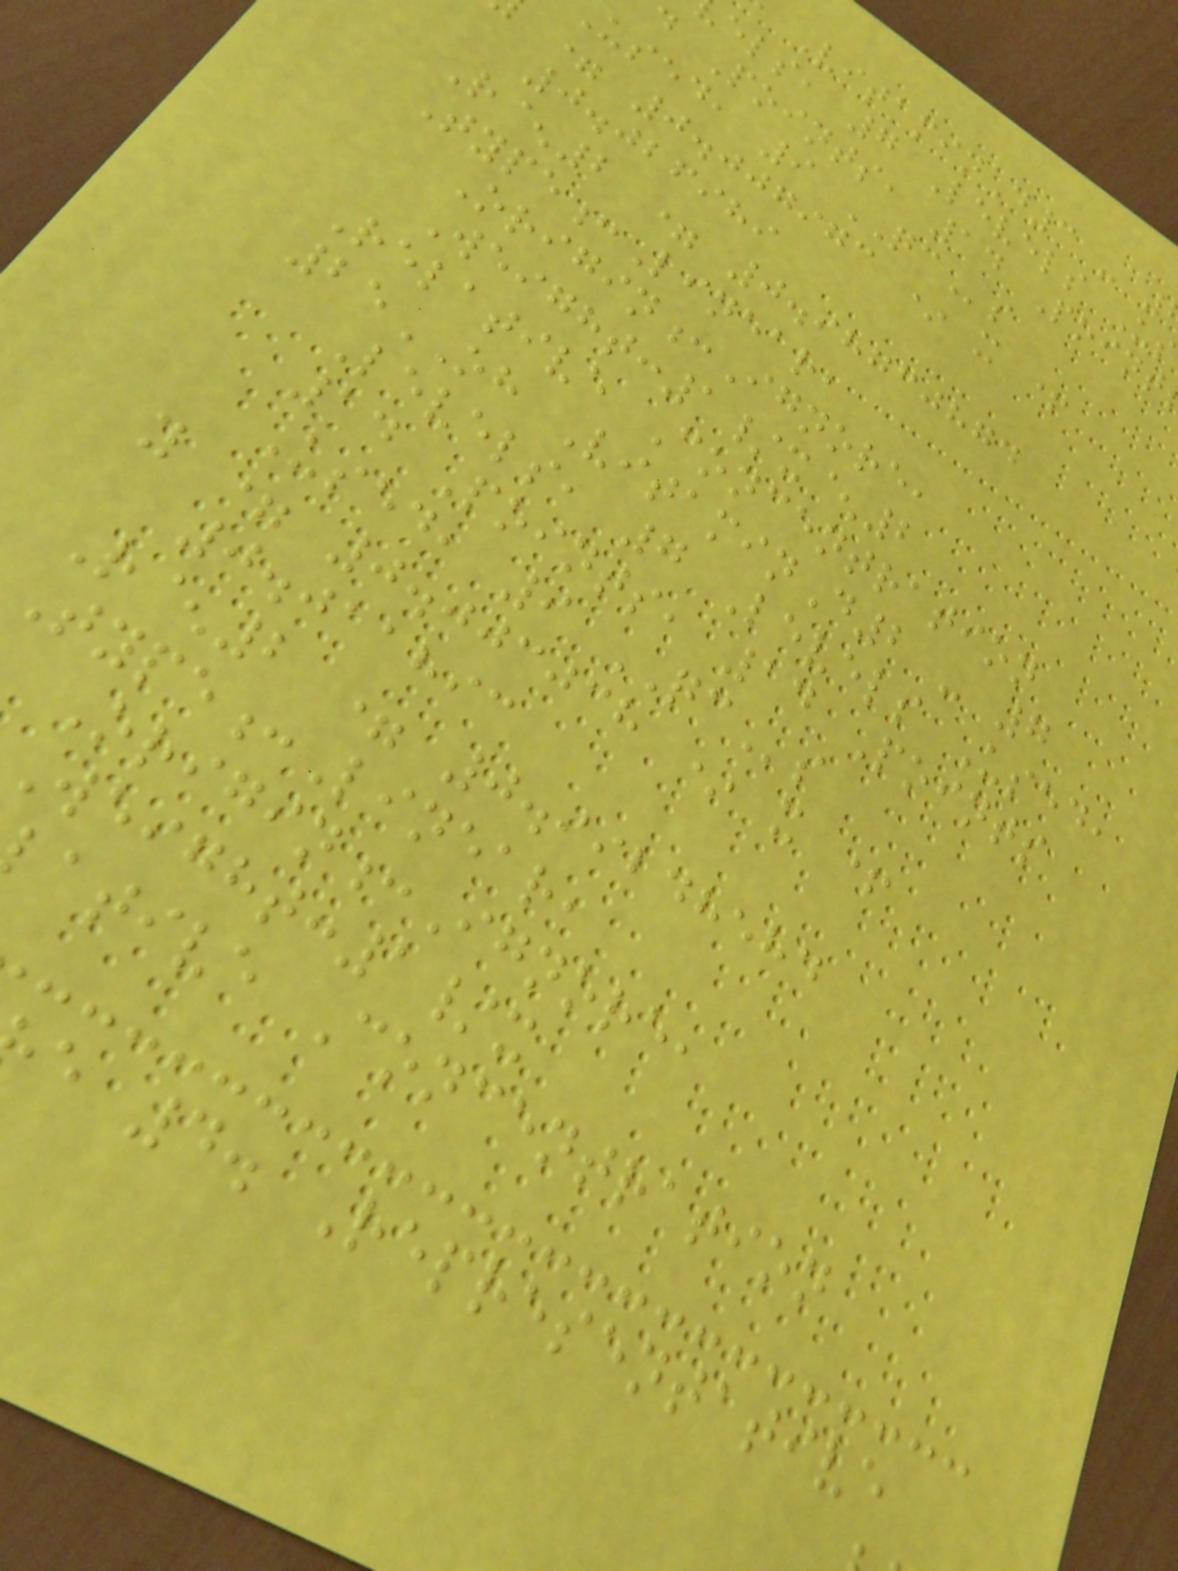VitaminD3 -
els, 7 Levels Us
d Points, 14 Point
used, 9 QCs
= 0.007973 * x +
0.026989
R^2 = 0.98730874
Type:Linear,
Origin:Ignore,
Weight:1/x^2
Relative Concentration
25OH VitaminD2 - 7
Levels, 7 Levels Used,
14 Points, 14 Points
Used, 9 QCs
y = 0.003038 * x +
0.011893
R^2 = 0.99248584
Type:Linear,
Origin:Ignore,
weight:1/x
ative Concentration
e 4. Representative
